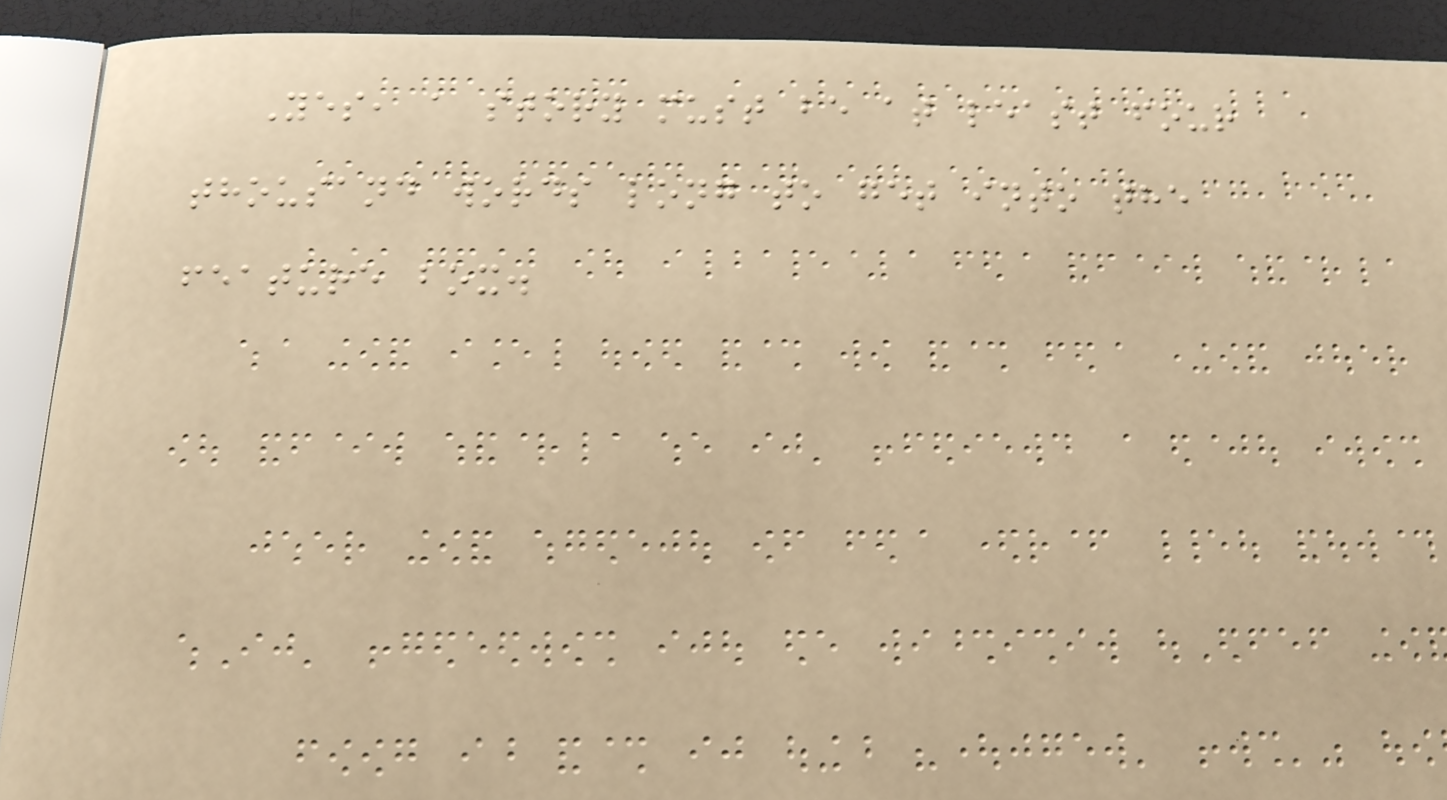Yes, a story must be at least four
thousand words long to get into the
feature box.
